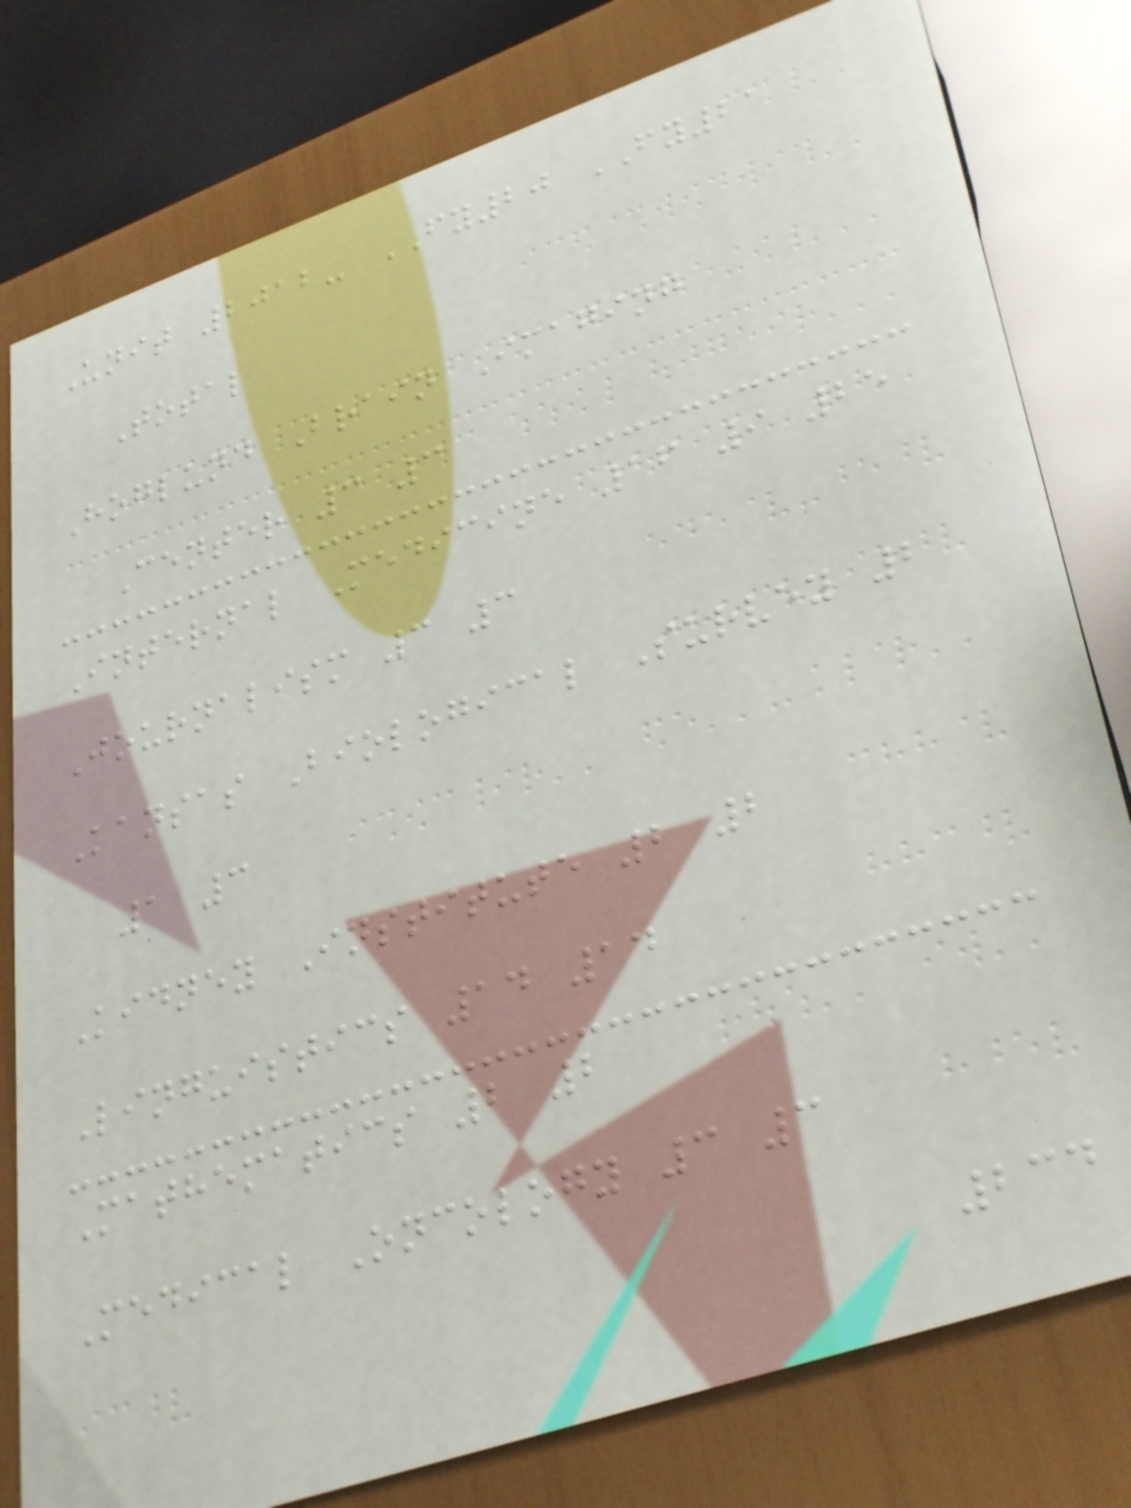Unit 2012- FY20 FY21
Total
Hoglund Brain Imaging
Center 3 3
Internal Medicine 16 9 25
Journalism 3 3
Kansas Biological Survey 2
1 3
Kidney Institute 2 2
Linguistics 14 14
Mathematics 2 2
Medical Oncology 3 3
234
